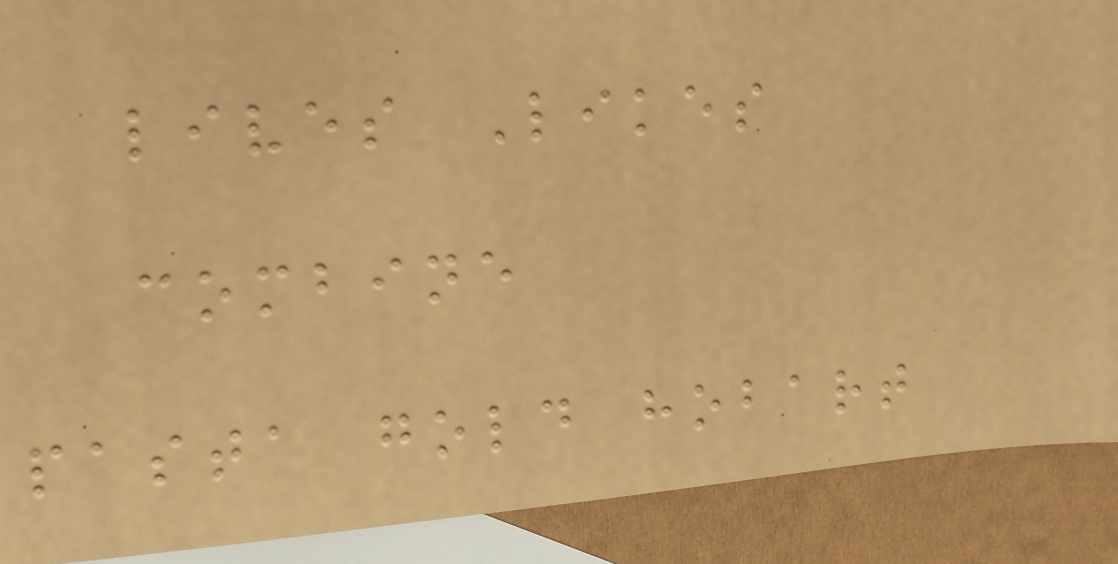lives Likes
combine
pasta gold hobart
